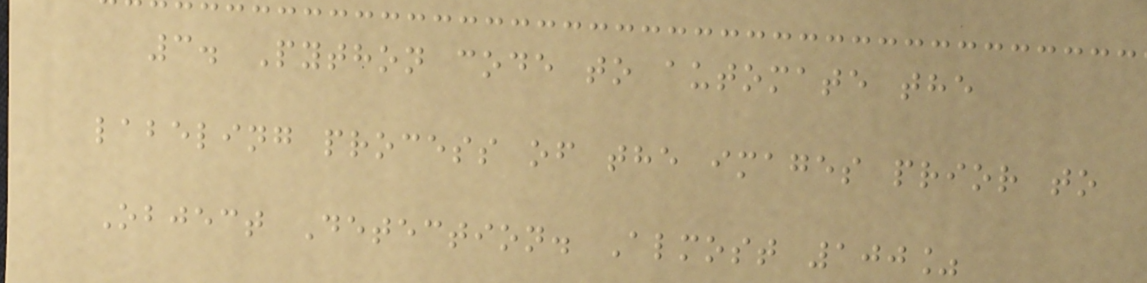3. Python code to automate the
labeling process of the images prior to
Object Detection. Almost 100%
